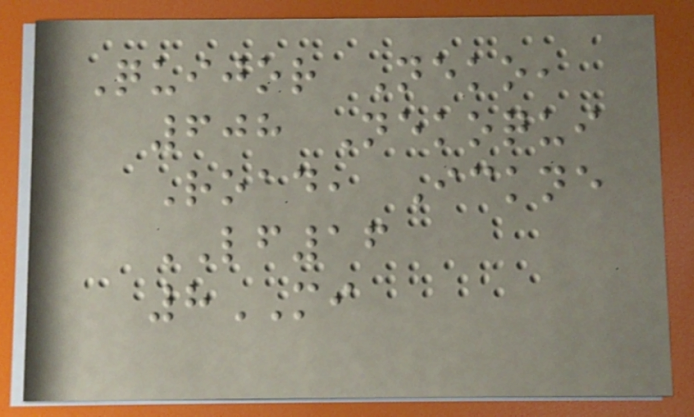Quijor Neko,
608 Nekoqui
Road, Ickne
LF16
8MI
